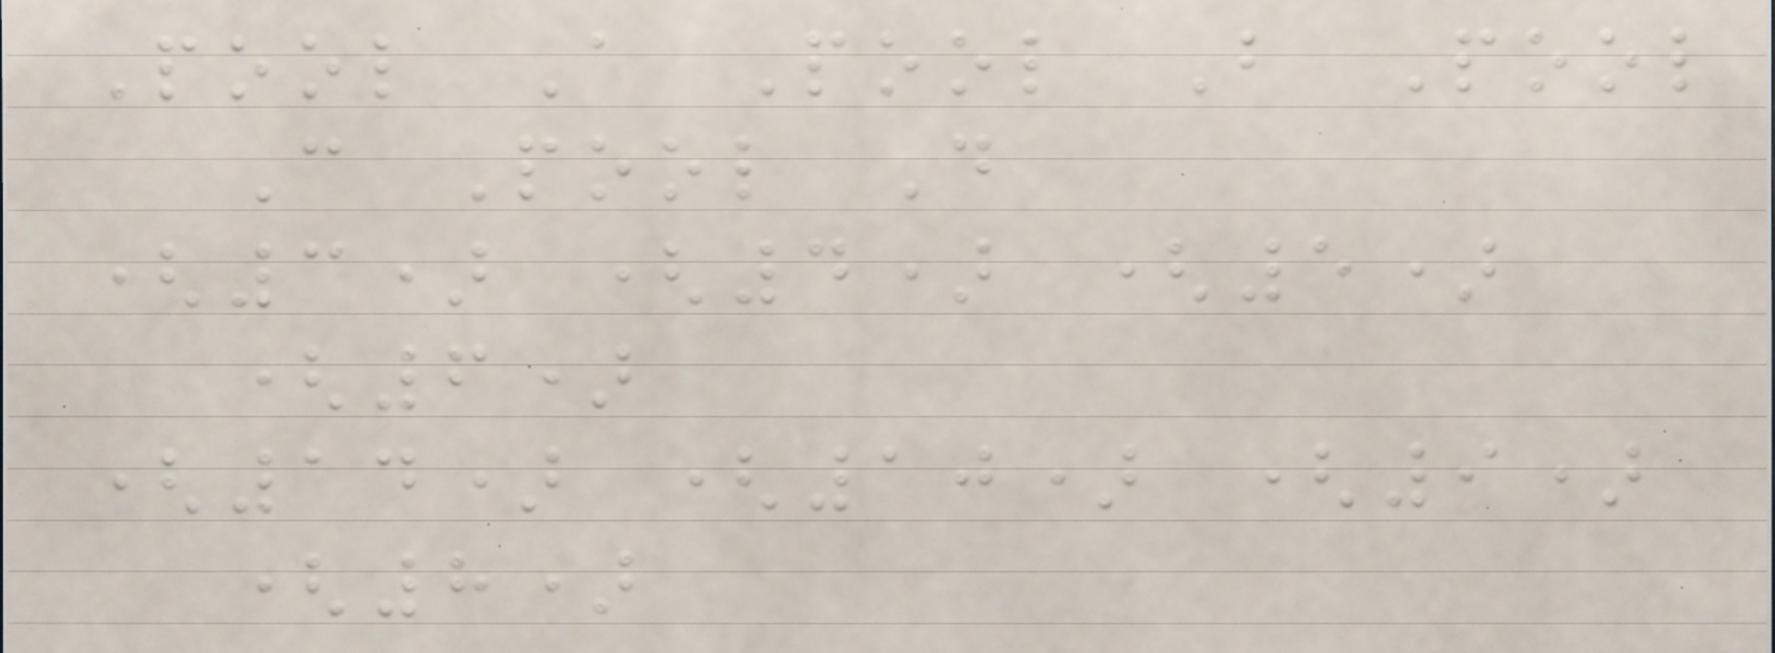Pool A Pool B Pool
C Pool D
(3) (4) (5)
(6)
(14) (10) (9)
(8)
